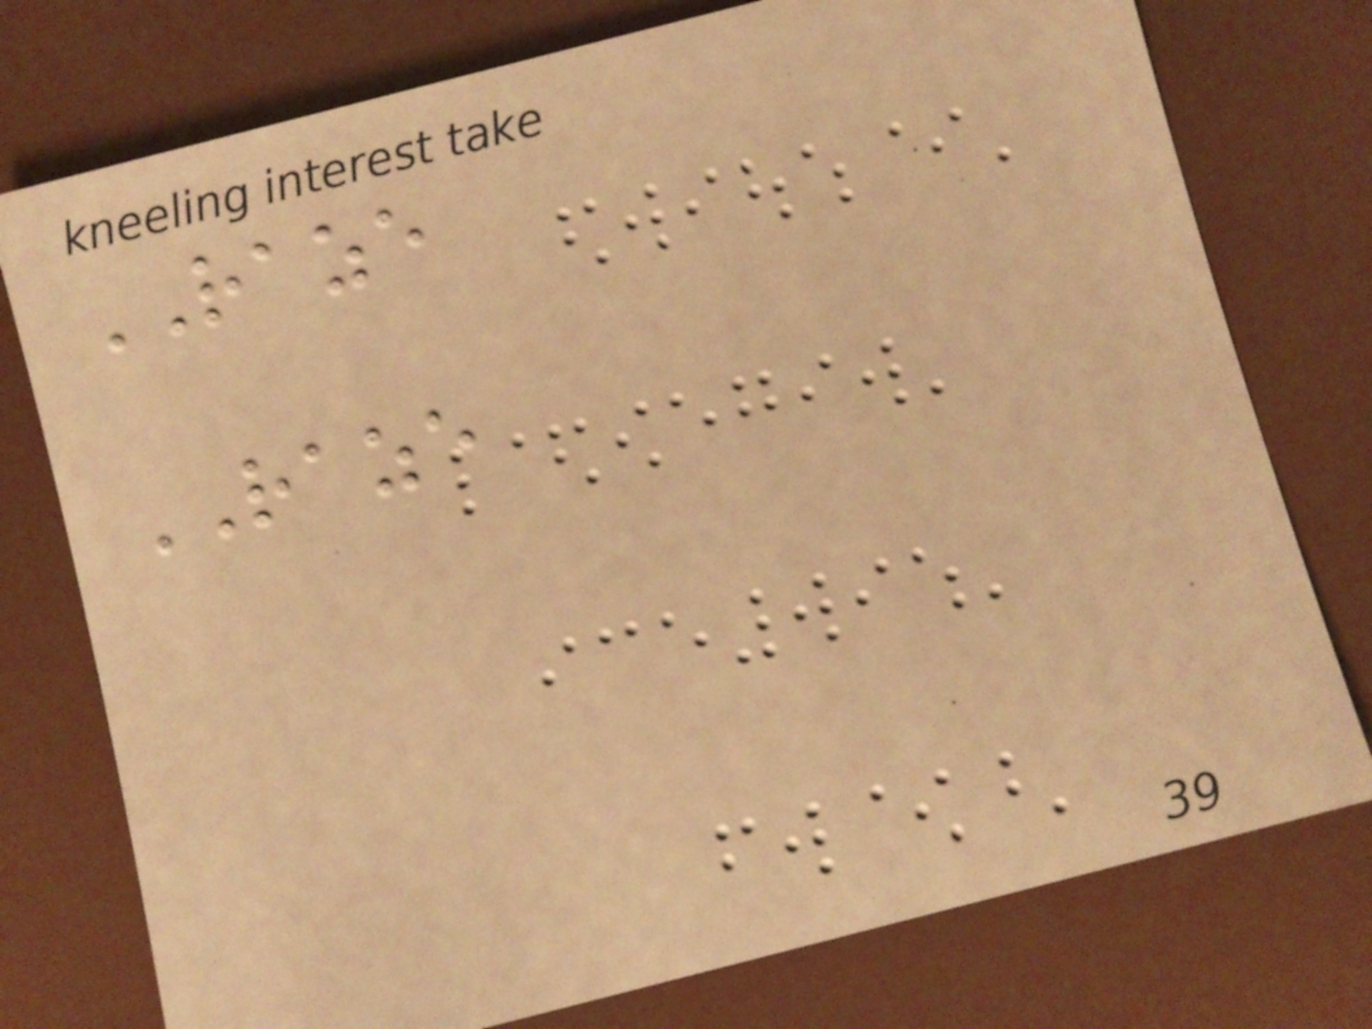RAZE
RAZE
